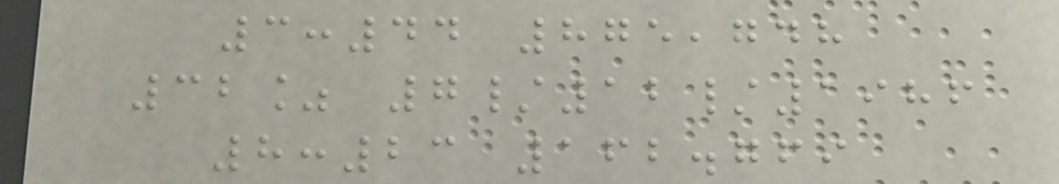3:44 875,748
32% 7/12/1986
8:23 162.769
